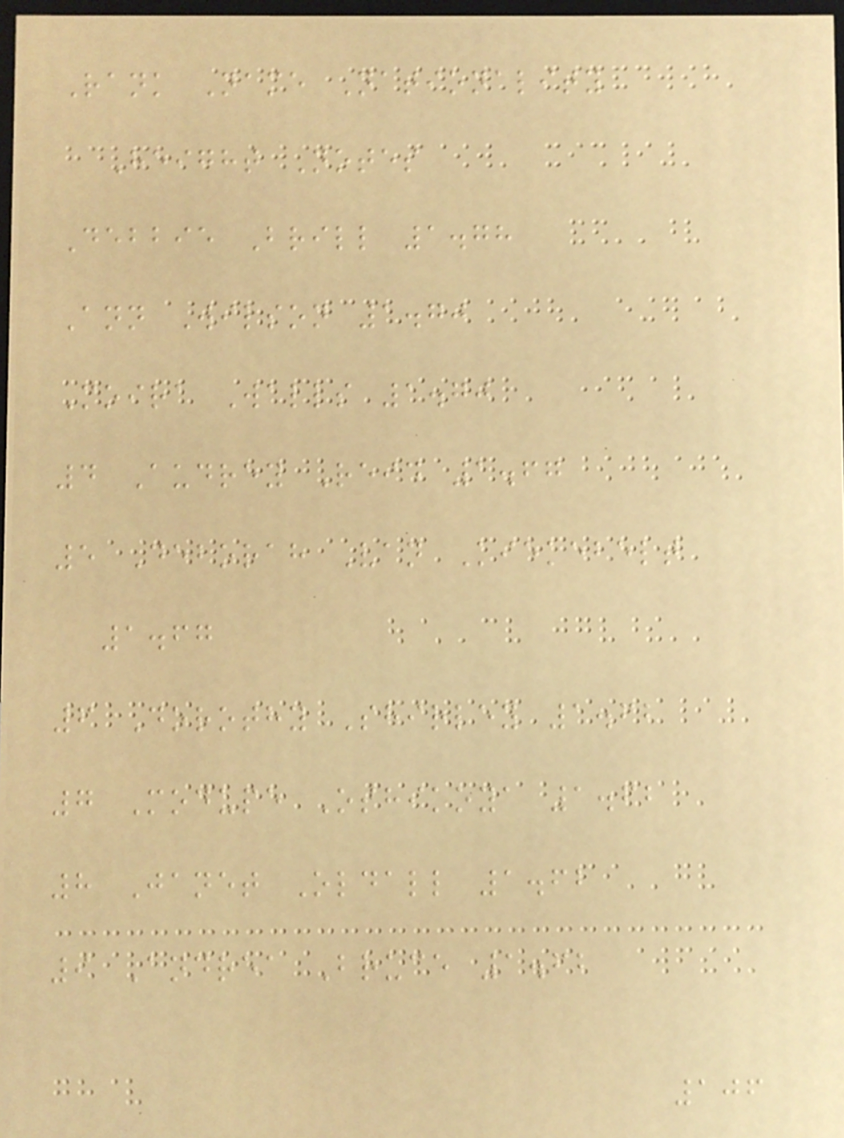Rank Name Nationality
Height Notes
Debbie Brill 1.78
Ann Wilson 1.70
Moira Walls 1.70
4 Audrey Reid 1.67
5 Deborah Van Kiekebelt
1.67
6 Dorothy Shirley 1.62
7 Modupe Oshikoya 1.62
8 Janet Oldall 1.62
9 Andrea Bruce 1.62
106
